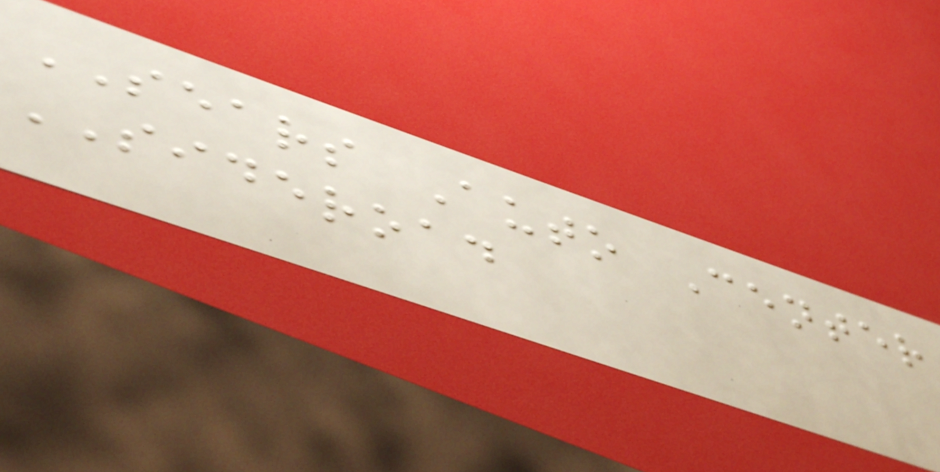SEARS Auto Center
SIDEROAD
